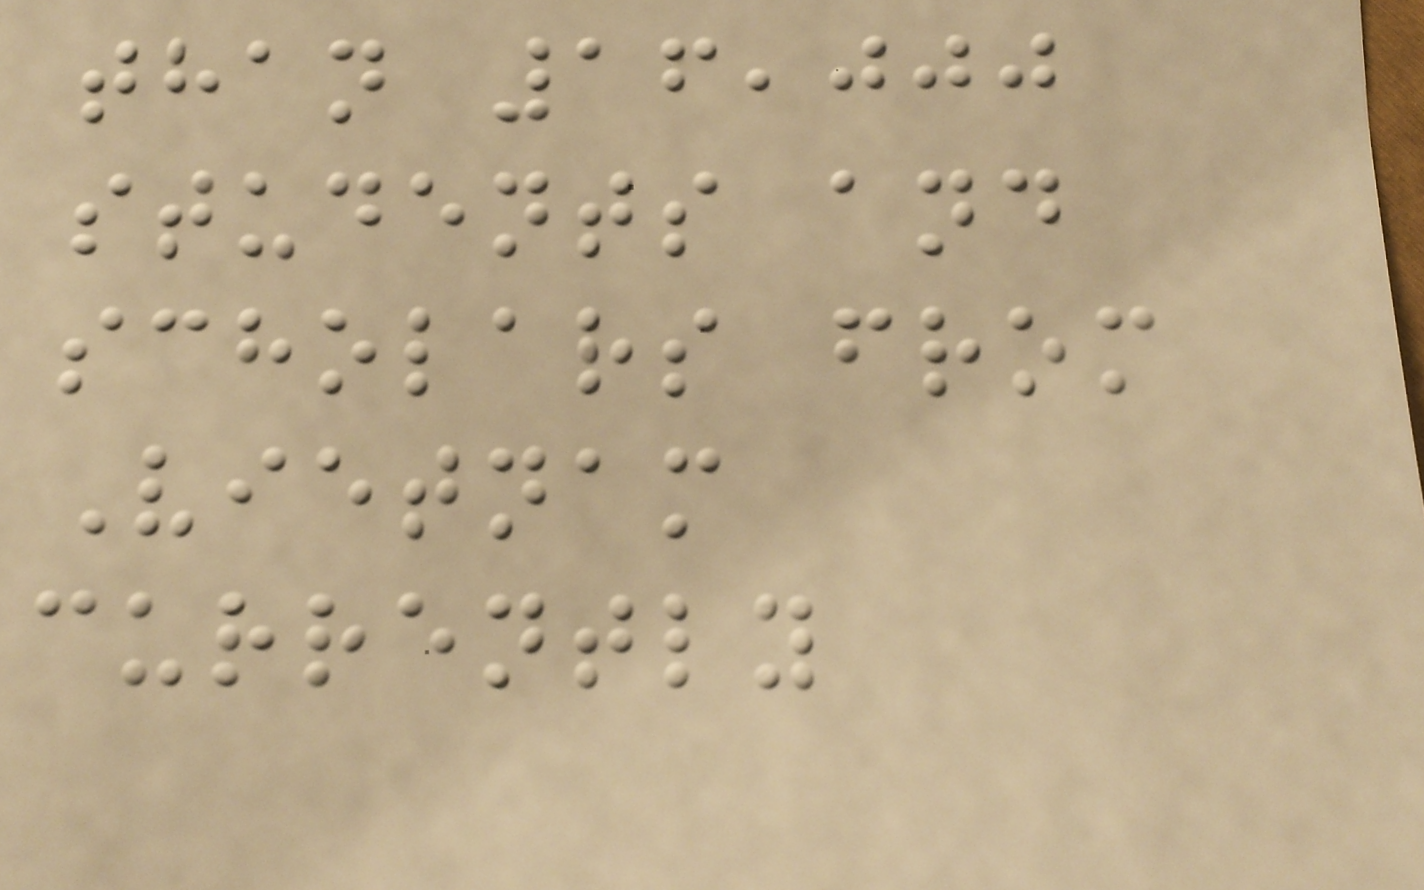than 16,000
students and
scholars from
Vietnam
currently
